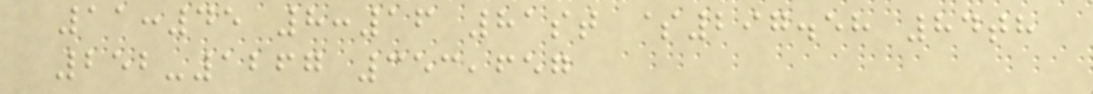11:45 8:16 81st $297.58 84th
252-1267 353,657
